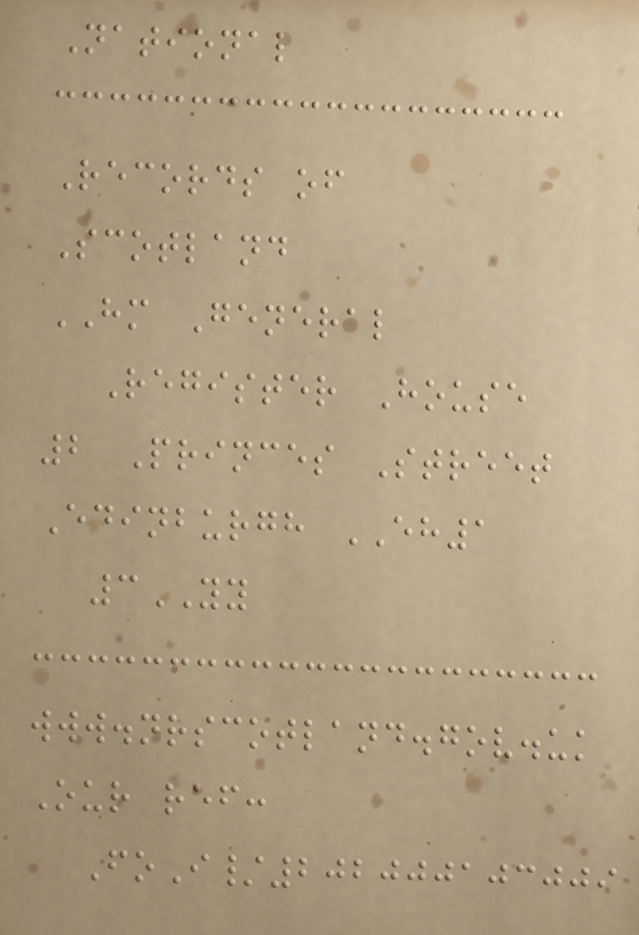National
Records of
Scotland
HM General
Register House
2 Princes Street
Edinburgh EH1
3YY
www.nrscotland.gov.uk
Our ref:
FoI/202000103009
